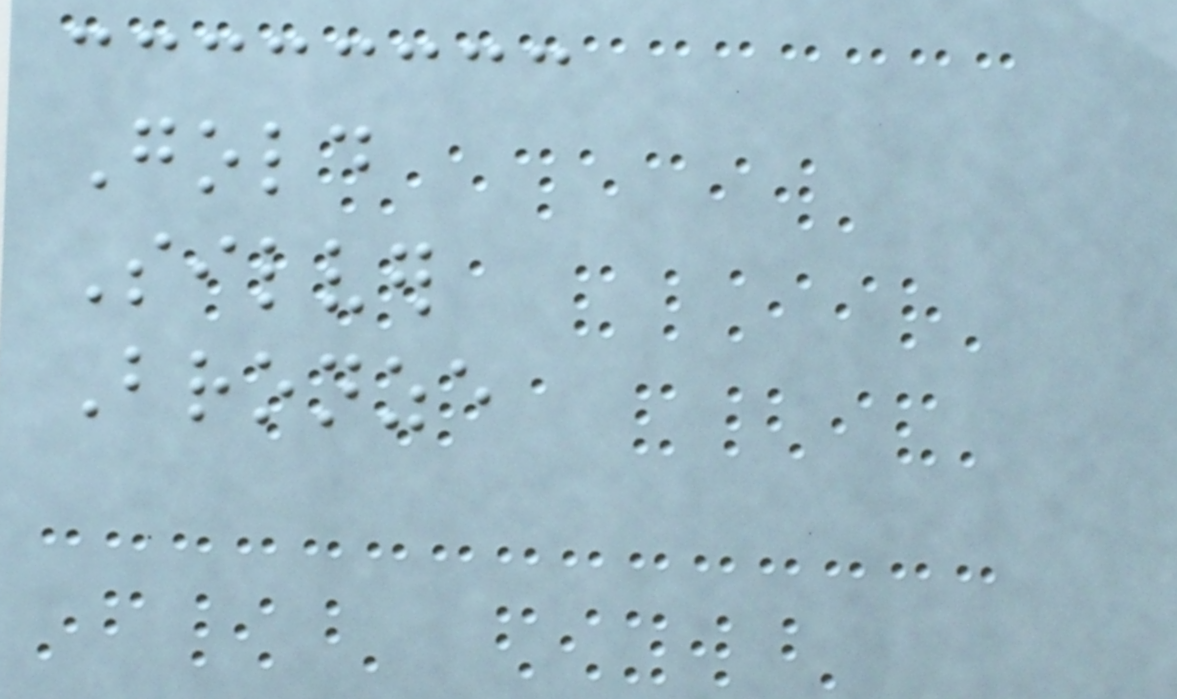Gold
Silver
Bronze
